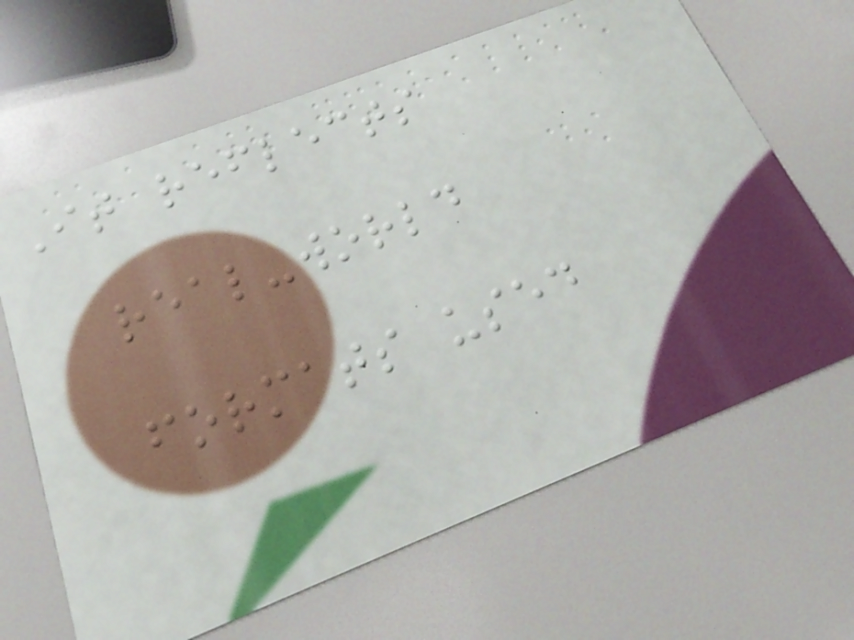It reflects
real-world
formats used
